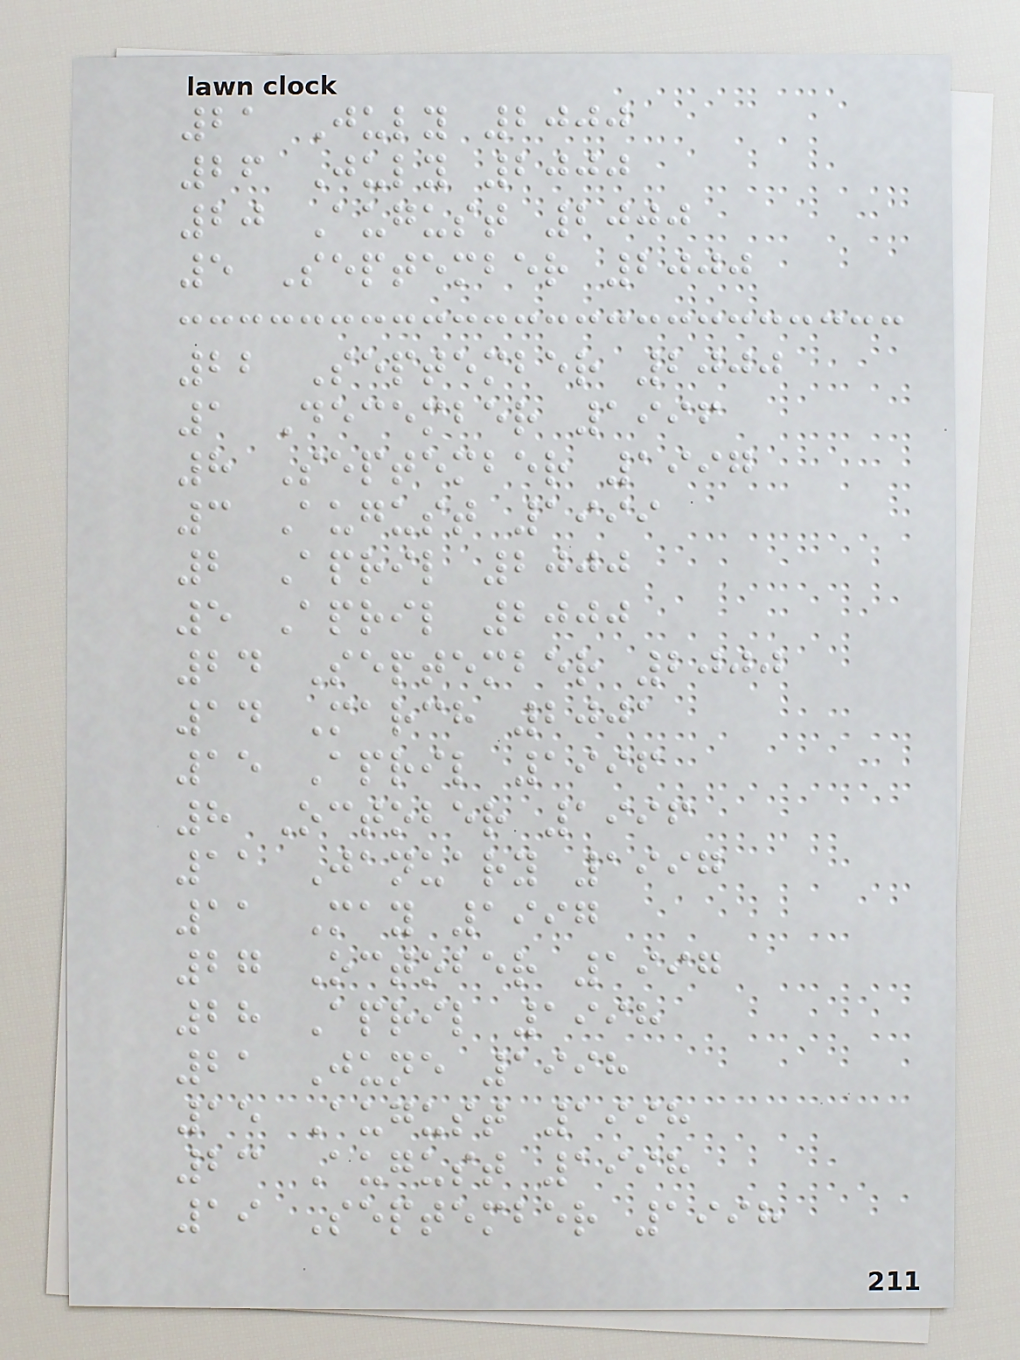21 July 2000
26 July 2000
20 August 2000
5 September 2000
22 September 2000
1 December 1996
8 September 1997
3 August 1999
2 April 2000
5 April 2000
24 September 2000
14 March 2001
15 April 1996
8 October 1996
11 January 1997
11 May 1997
27 October 1997
28 April 1998
21 June 1998
15 August 1998
23 August 1998
19 September 1998
